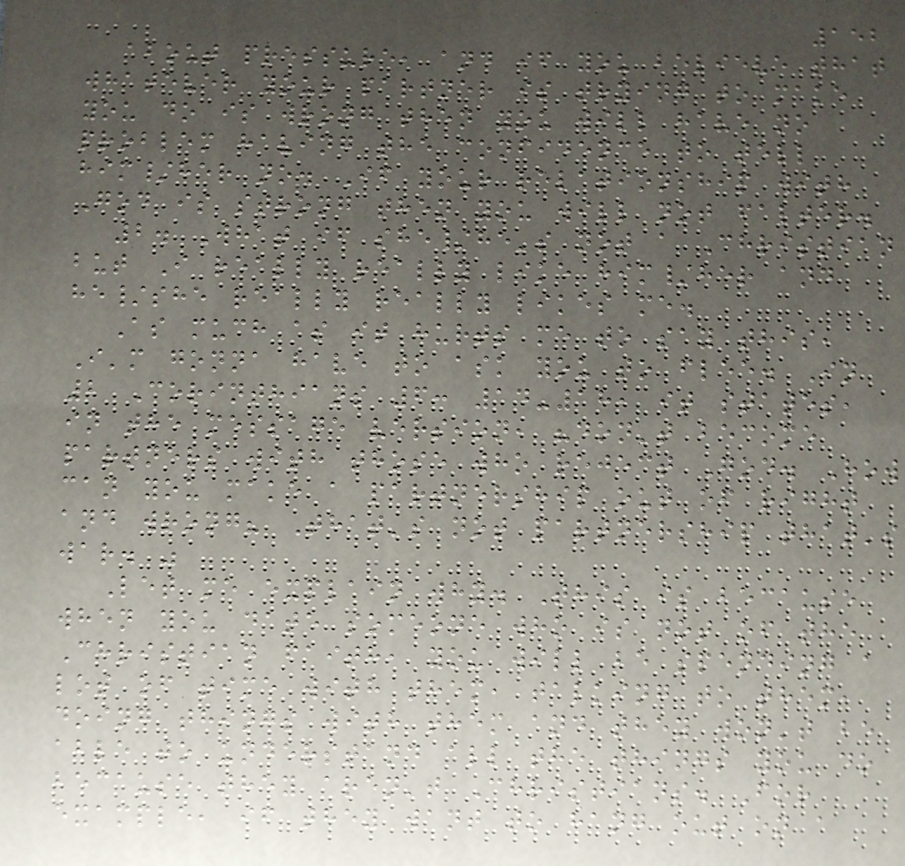152
about pressure, and if you believe that
whatever your partner is trying to make
you do is wrong then you will have no
problem having the confidence to tell
him/her no. If your relationship with
God is strong then you will not falter.
2. What if she/he's not a Christian
but I really really like him/her and
he/she really really likes me.
As much as it hurts me to say this,
I'm gonna have to ask you to flee. In
2 Corinthians 6: 14-18, it states,
in the message version, "don't become
partners with those who reject God. How
can you make a partnership out of right
and wrong? That's not partnership that's
war. "
Let me explain why. This is because
when you date someone who is not of the
Christian faith, you will be spending a
lot of time with them, talking to them,
doing things with them and they won't be
able to understand all the things you do
because they aren't Christians. For
example, if they want to hang out on a
